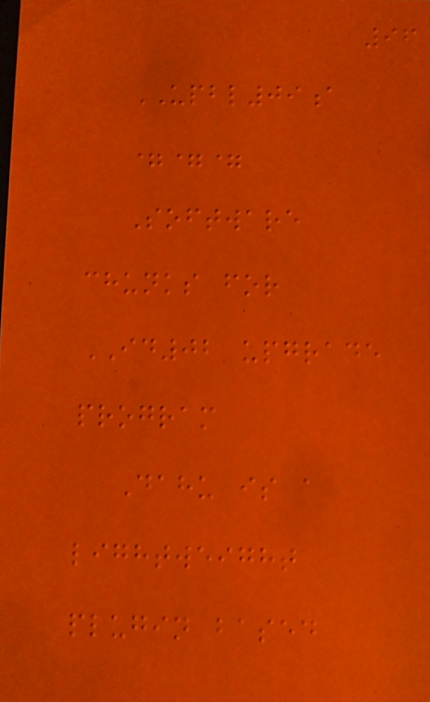96
UPBL09a
===
Software
chunks for
ID02 upgrade
program
Dahu is a
lightweight
plugin based
